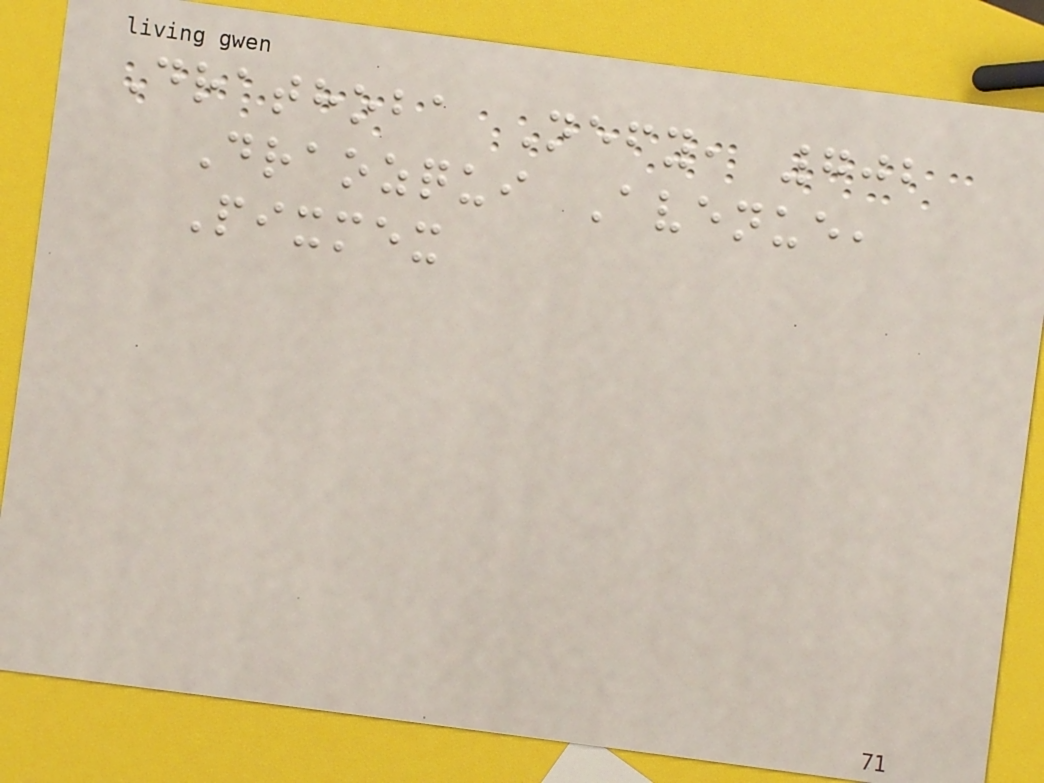Drathoba Nefy, 702
Draozqui Avenue,
Pixmex
